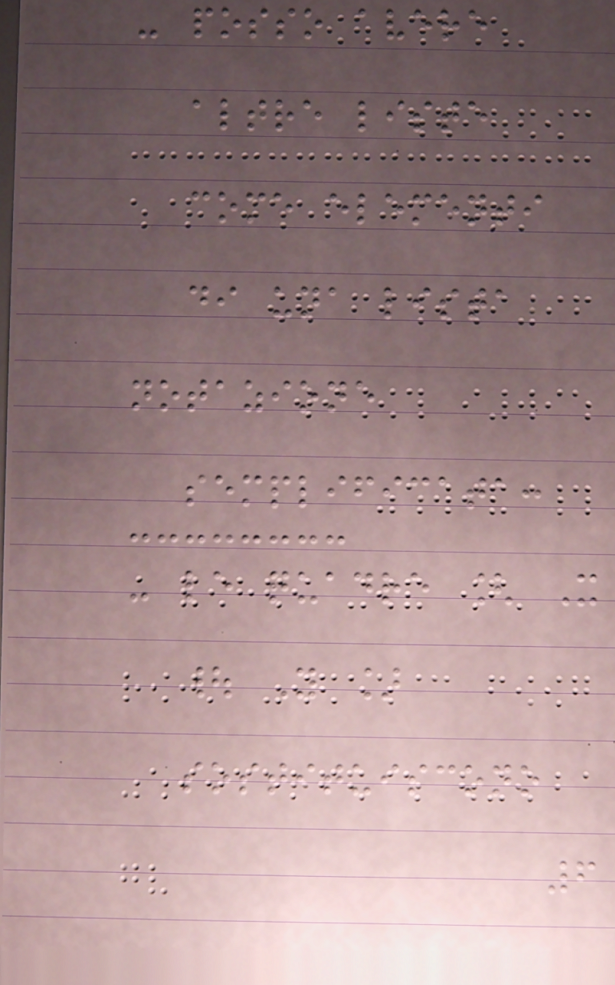- posso avere
altre liste
come elementi
di una lista
notazione
semplificata:
- le quadre [ X
| Y ]
sostituiscono
6
